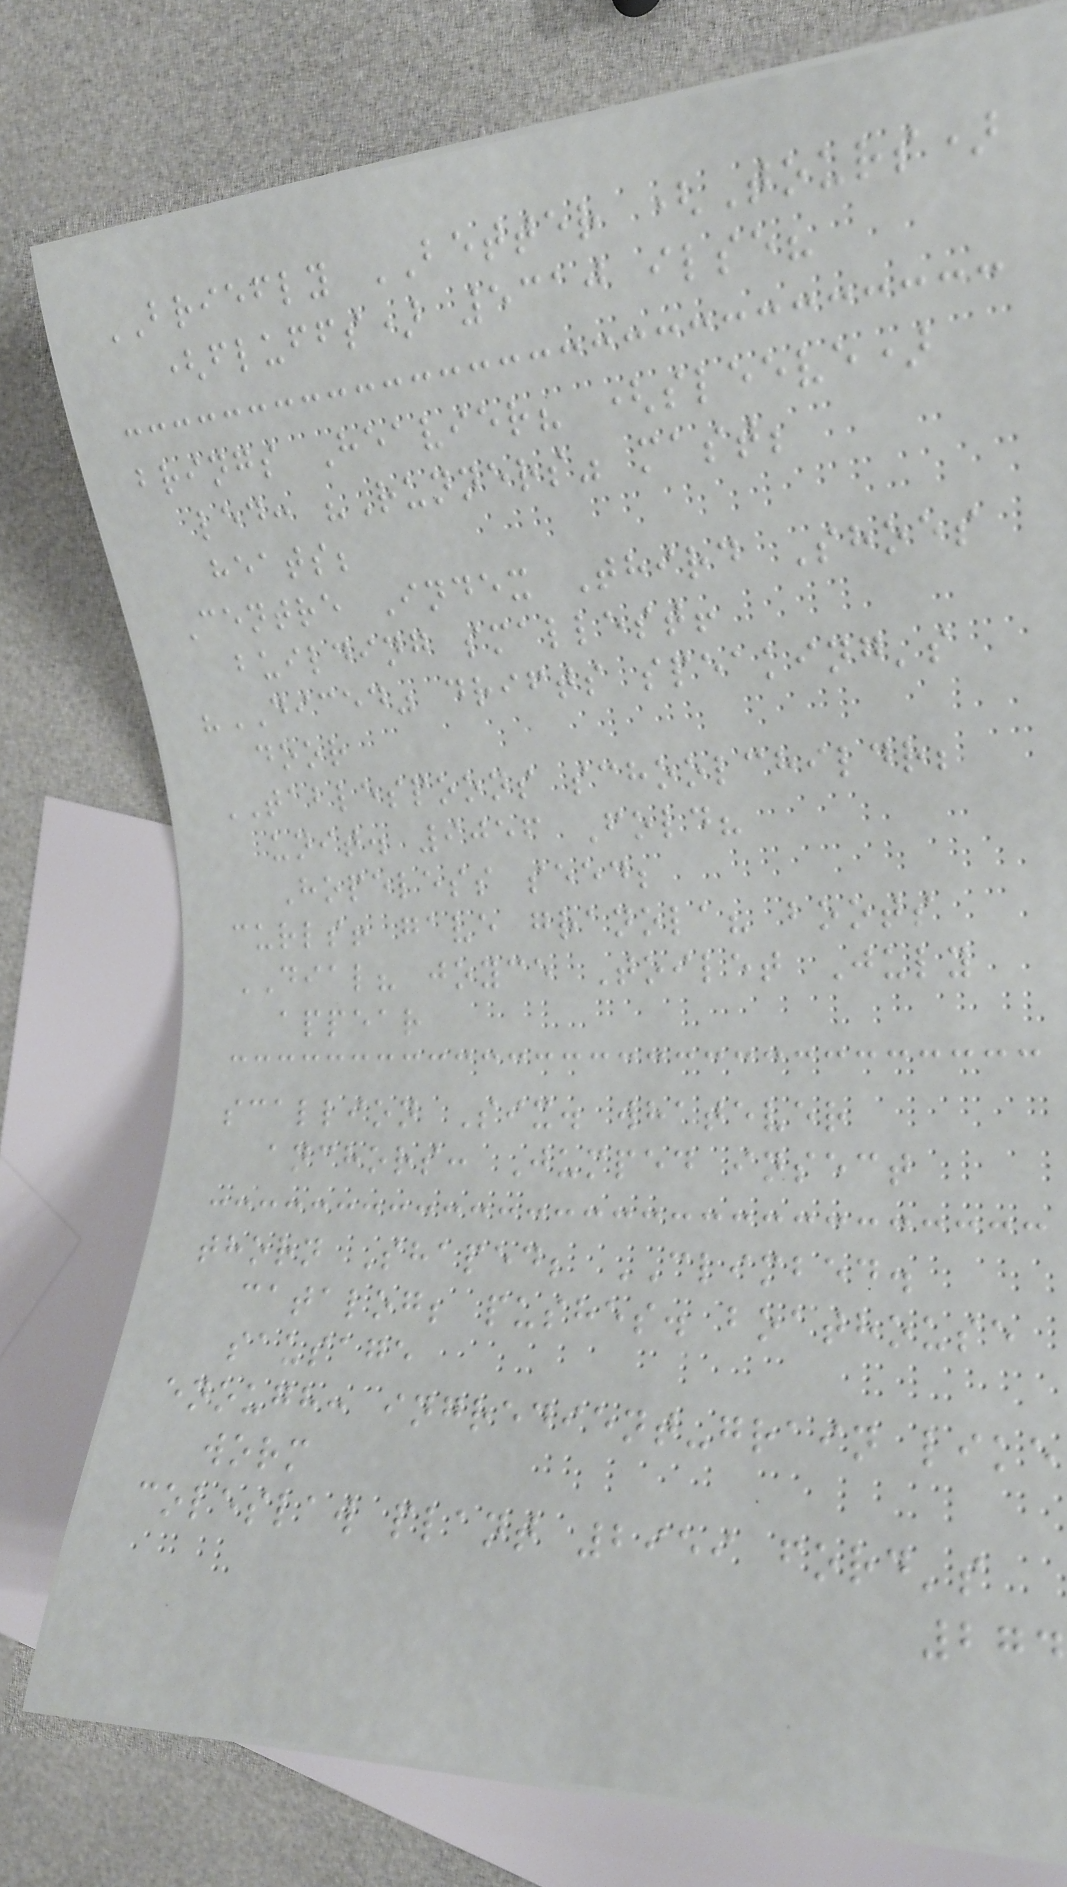BRIEFLY BETTER (Tours)
(fluffs) 5310 ilse?
brings Heavier? (sleeve)
led: "Runners" mast;
heats;
Centre Index Third Shoes
building smallest!
"DICED" drifts speaking's
door
TABLESPOONS schoolchildr;
unit. 9056 Fold?
Hopeless seed;
curls! gave granola? boots
DIAL? joyce Toilet July
appear
scallion Six. whatever
anchors: Jumped insect
thorn Shaped; CLIMBED.
catalog; pushes. boathouse
sausage
enough: ingredient-grain like
worm
coleslaw plant 2959 ford's
274
